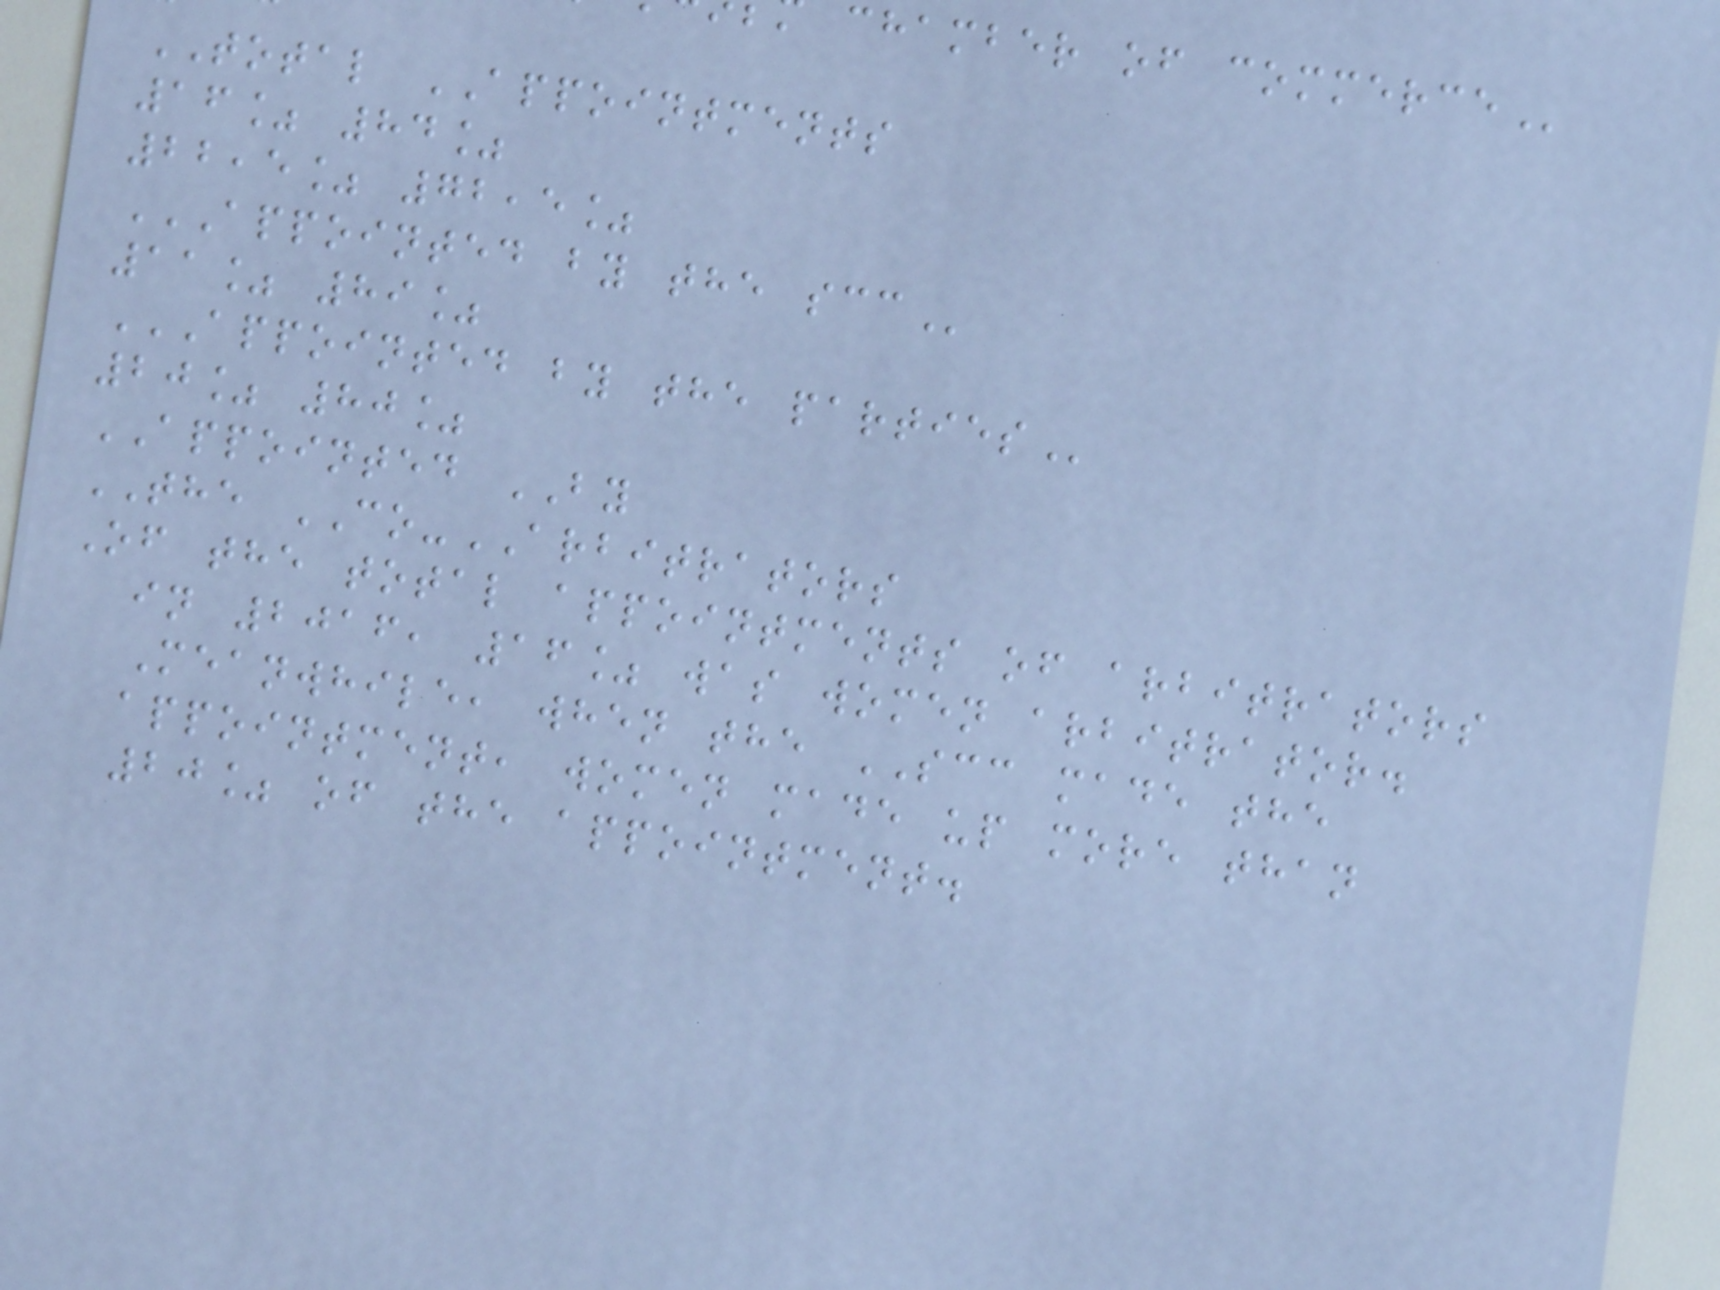TOTAL APPOINTMENTS
16% 84%
22,5% 72,5%
APPOINTED BY THE SCC
11% 89%
APPOINTED BY THE PARTIES
20% 80%
APPOINTED BY
THE CO-ARBITRATORS
Of the total appointments of arbitrators
in 2016, 16% was women arbitrator.
Meanwhile, when the SCC made the
appointment, women made up more than
20% of the appointment.
